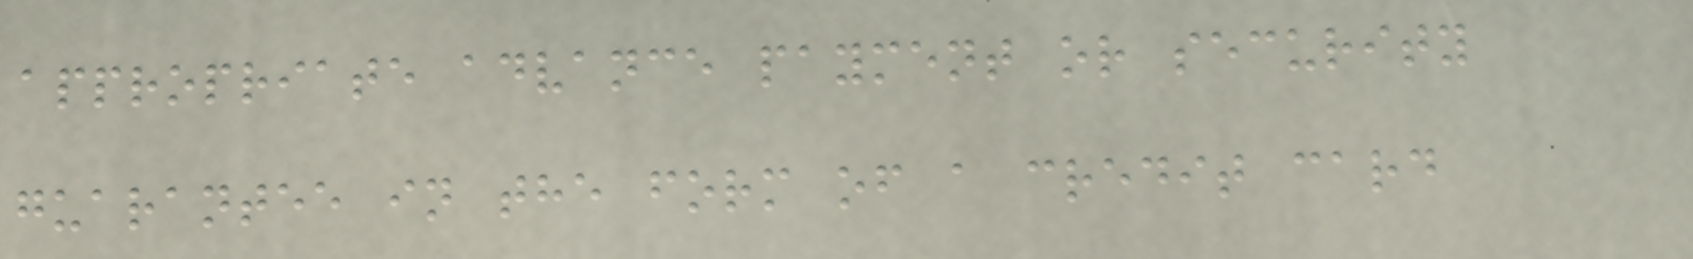appropriate advance payment or security
guarantee in the form of a credit card
